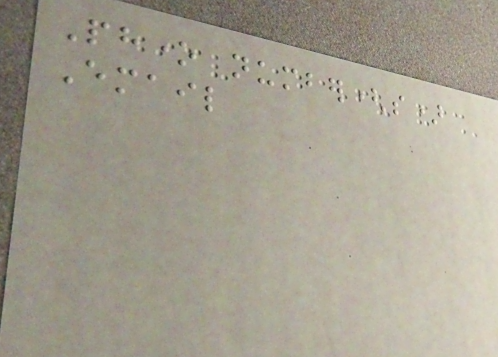Phone number(s)
Email
